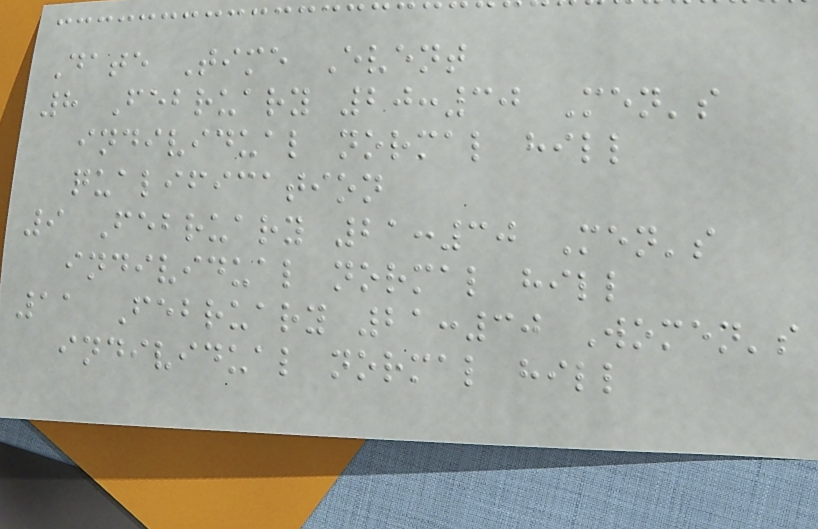Date Time Event
8 February 20:30 Men's
individual normal hill
qualification
9 February 21:30 Men's
individual normal hill
11 February 21:30 Women's
individual normal hill
